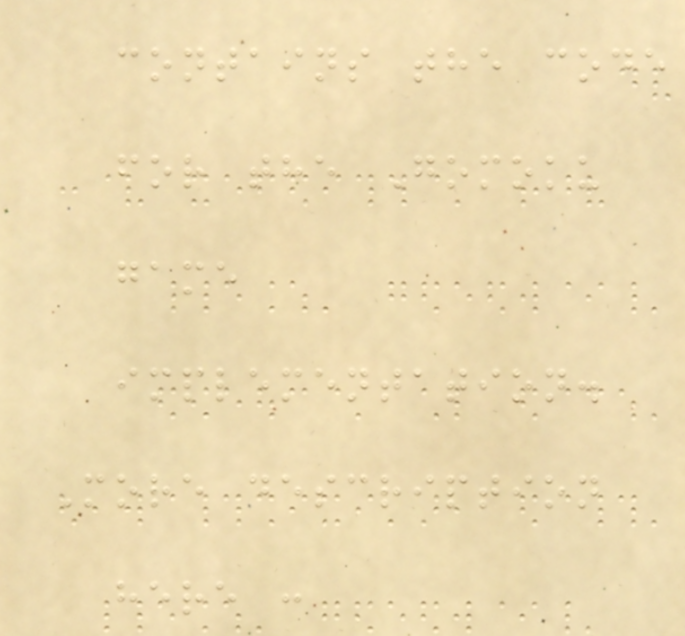contains the code
for the Gomoku
game
implementation.
More description
here :
